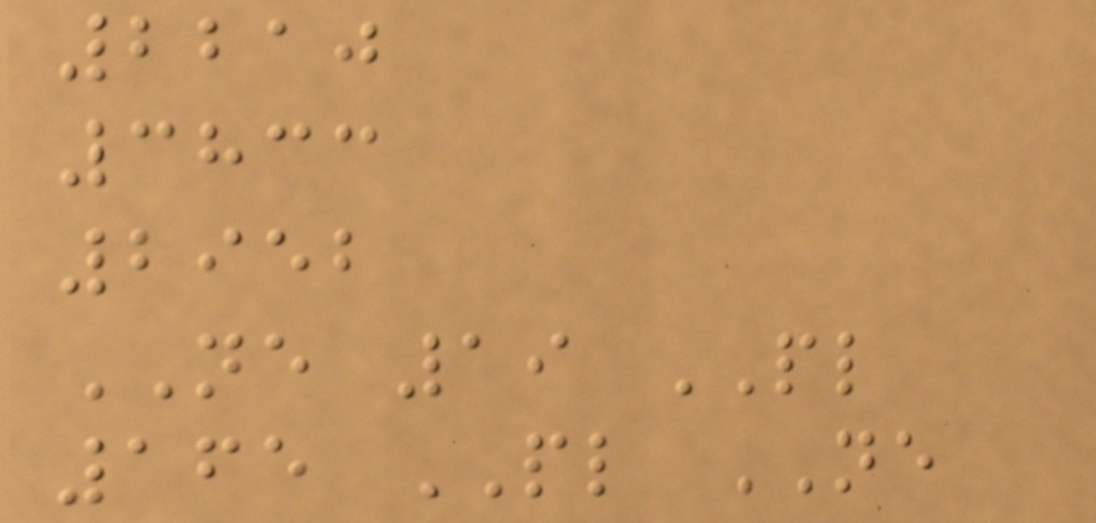2210
3833
2952
NE 19 PL
165 PL NE
